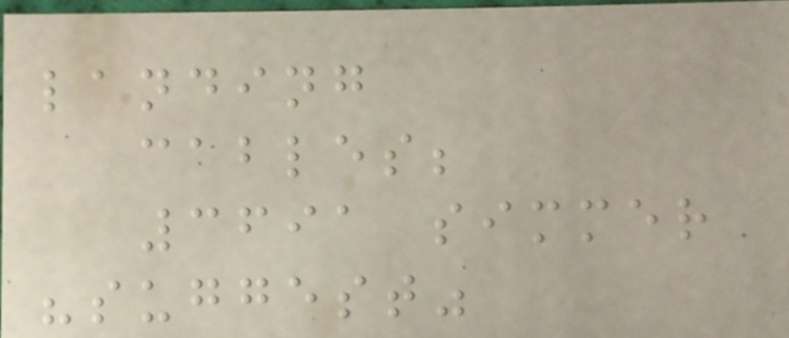landing
cables;
3691 simmer
"suggest"
